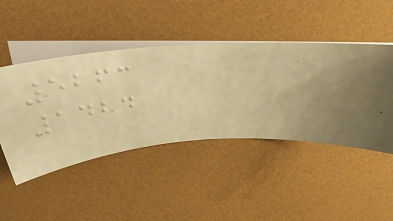5263
1424
